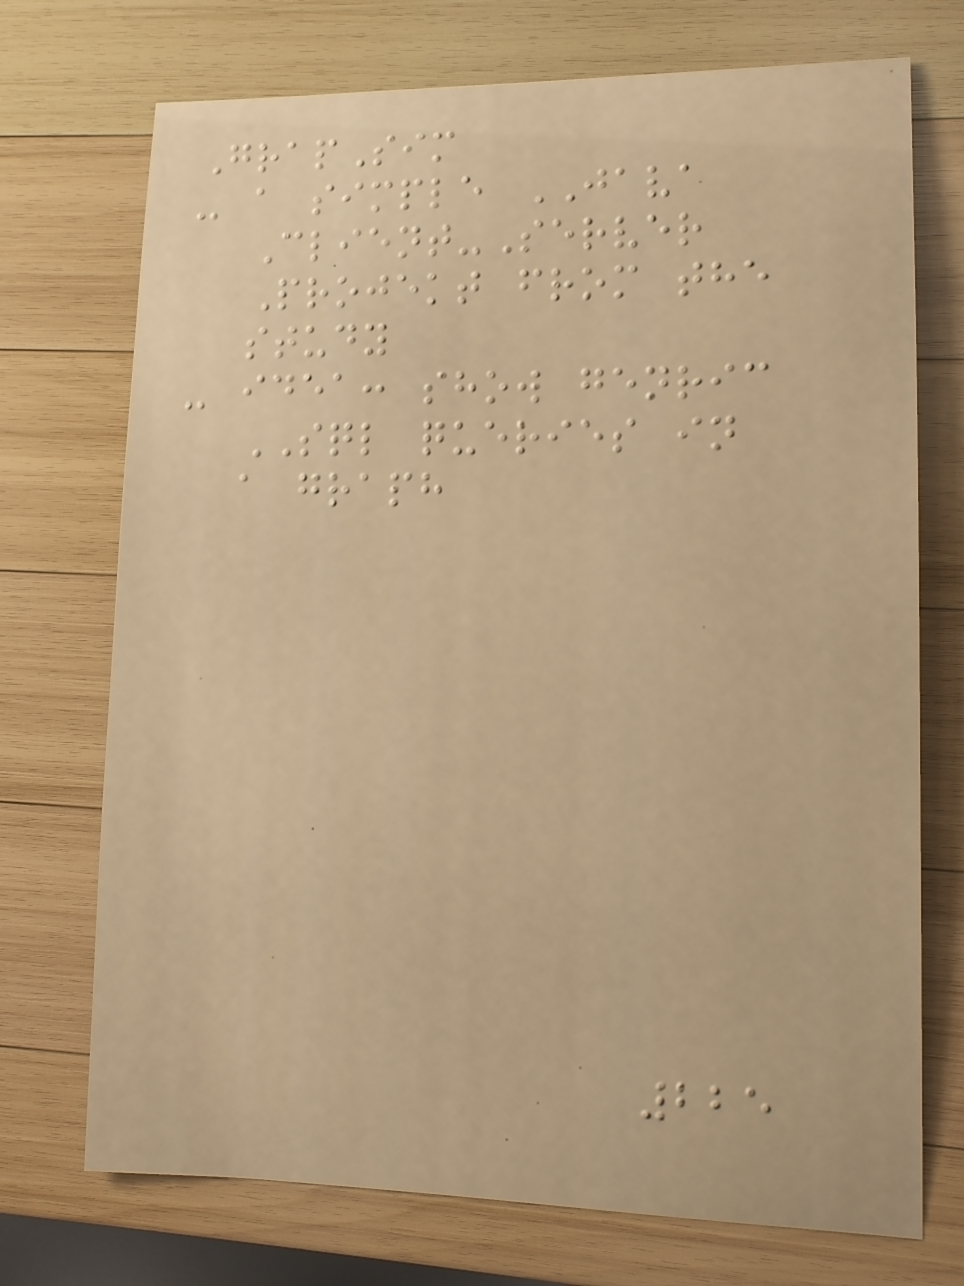GrapSim
- a simple JAVA
Client-Server
Projekt from the
study
- idea: show genric
SQL queries in
a graph
225
